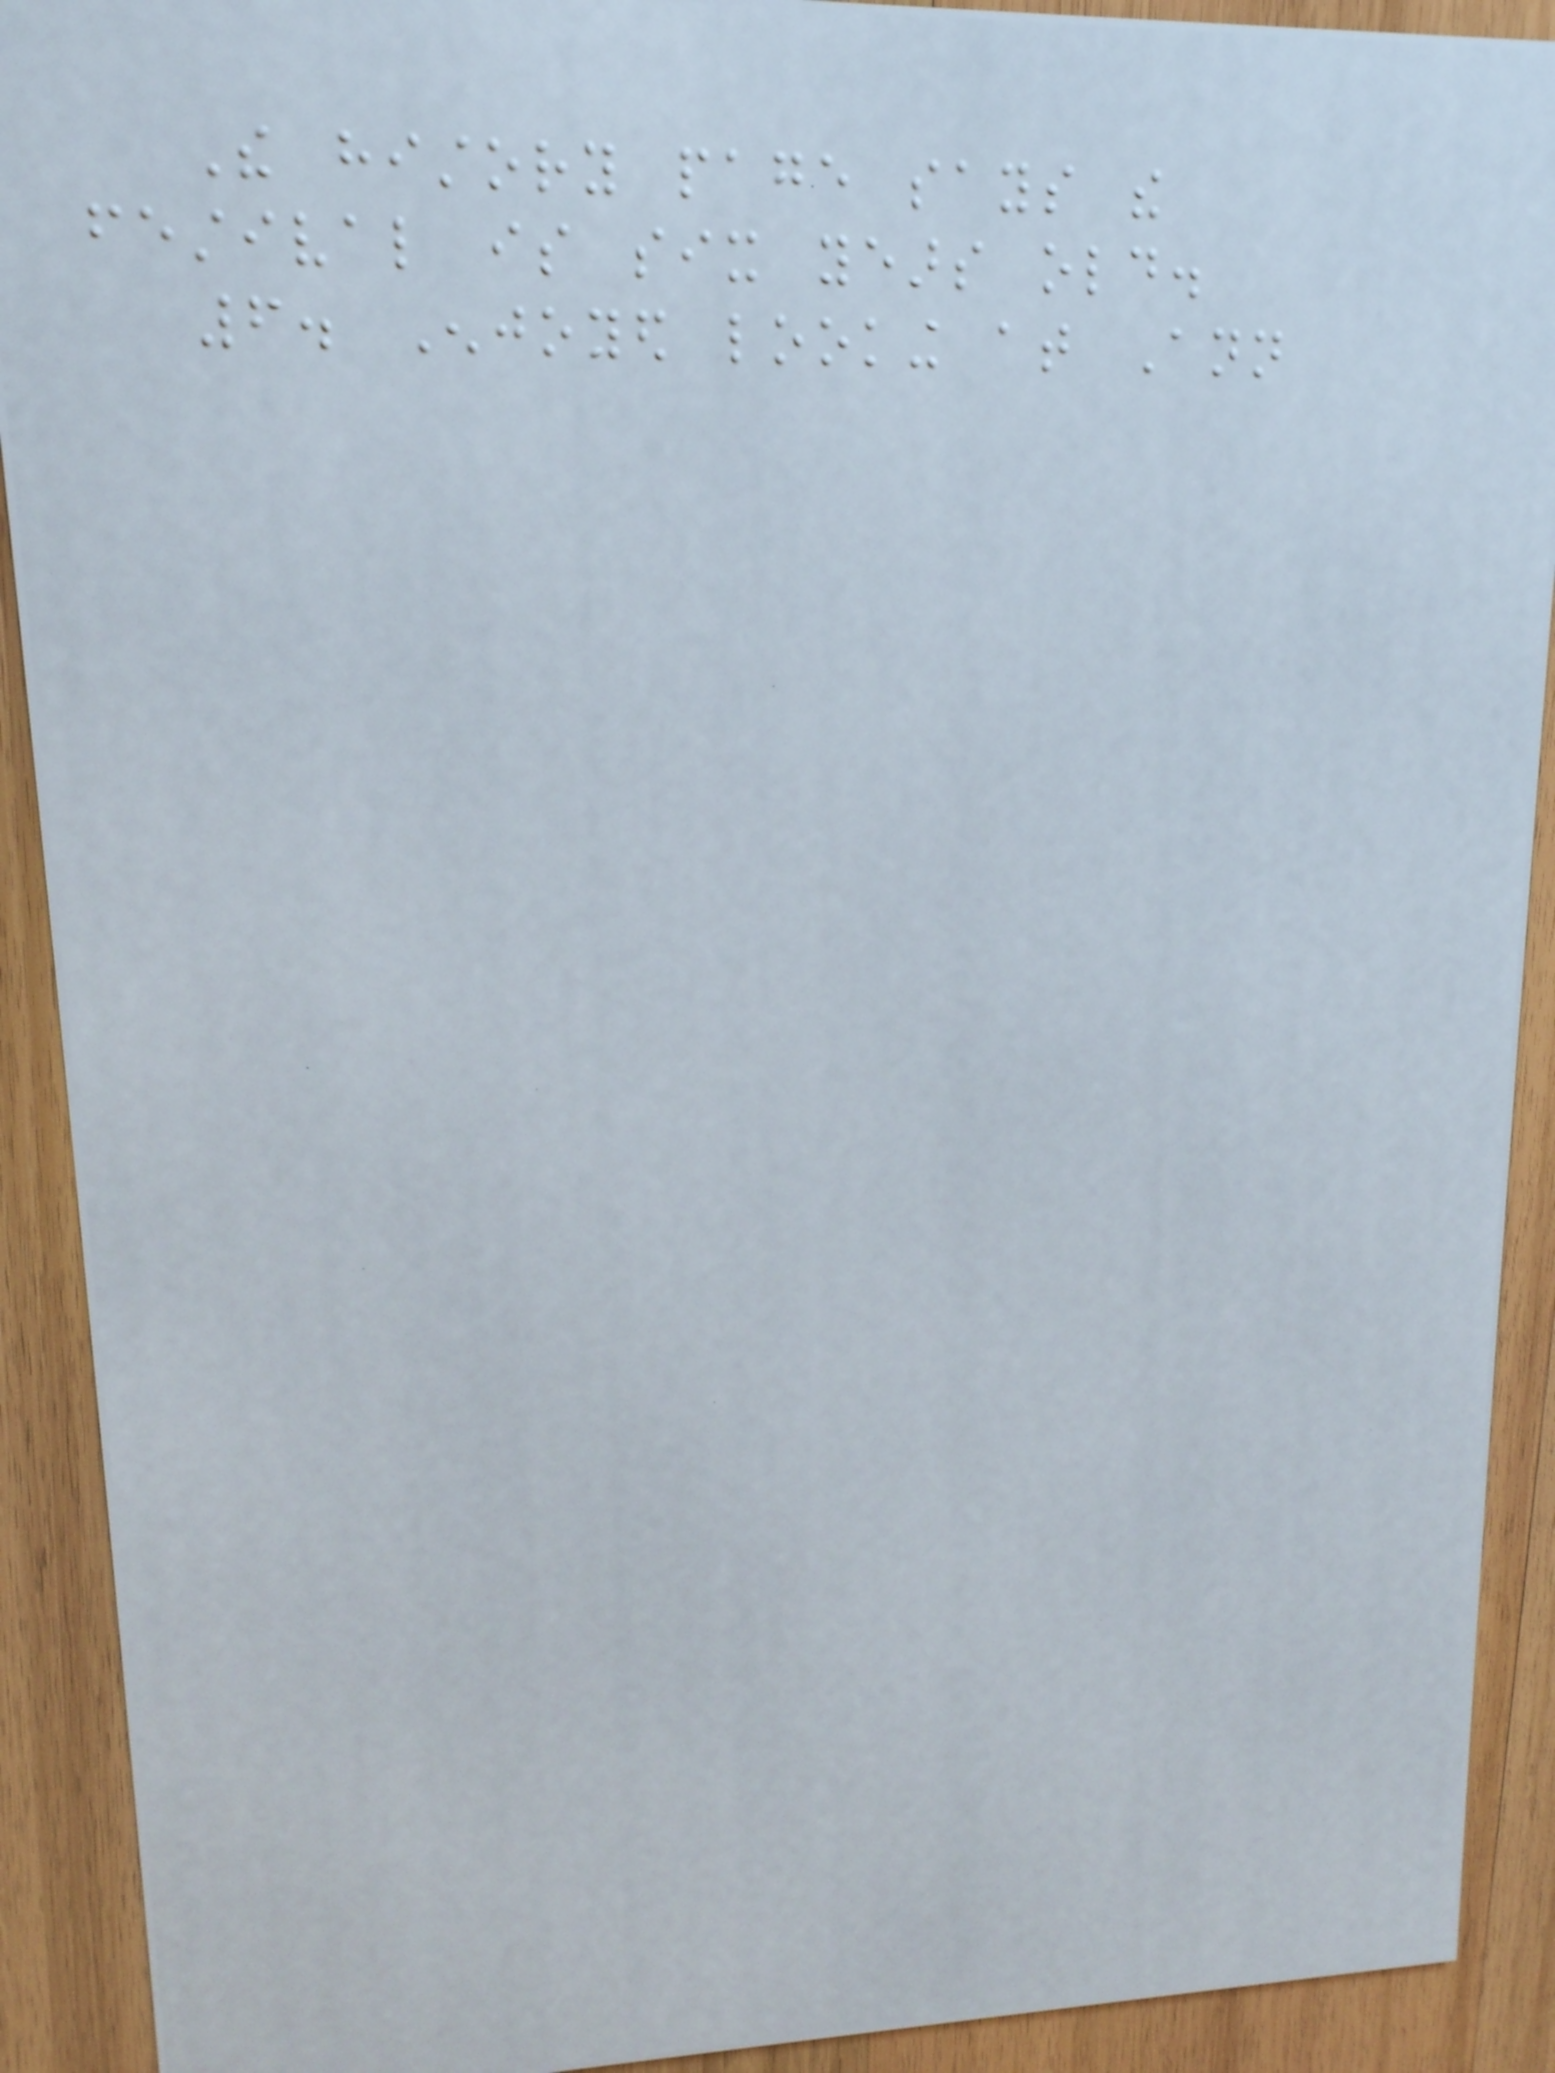The history page says the
festival is six years old.
6. Enjoyed looking at Ann
